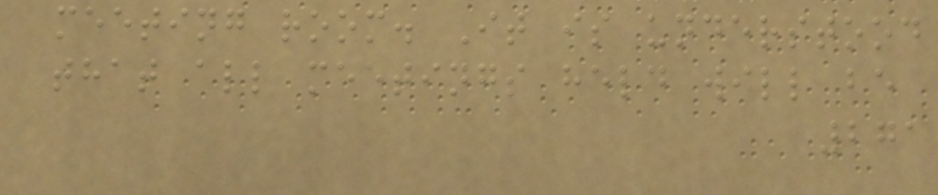meeting room. It is understood
that all meetings held will be
271
